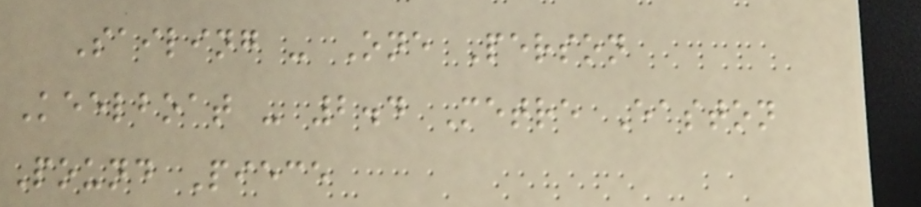Sailing - One Person
Keelboat - 2.4 Metre Easton
Pound Piece
